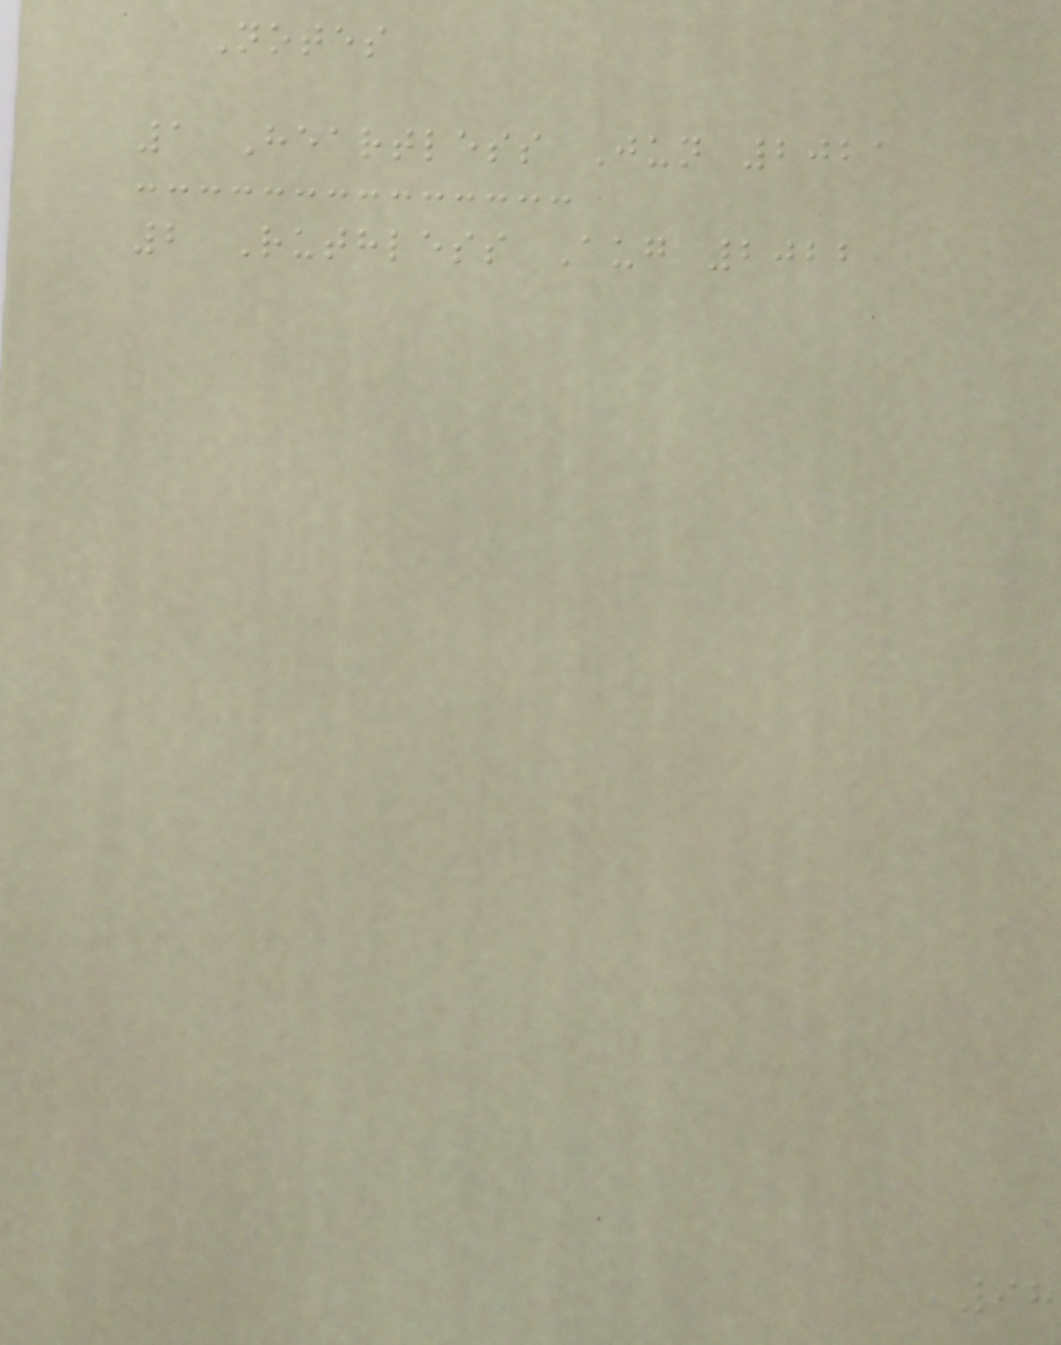Notes
1 Heartless Jun 2021
2 Ruthless Aug 2022
98
